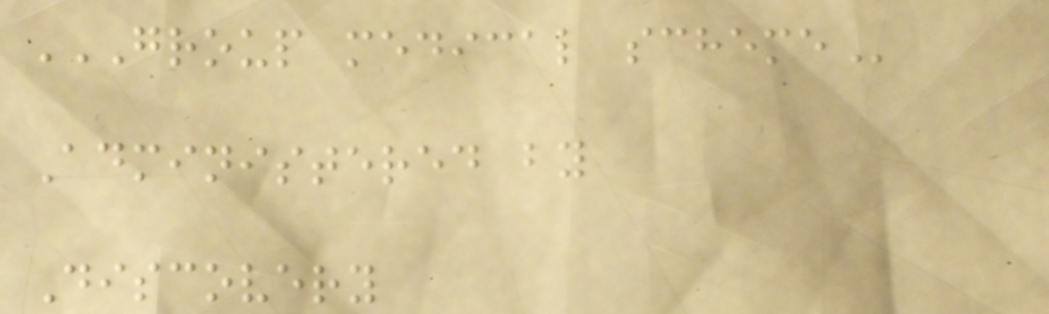GROUP MEDICAL SCHEME
Administered by
Discovery
